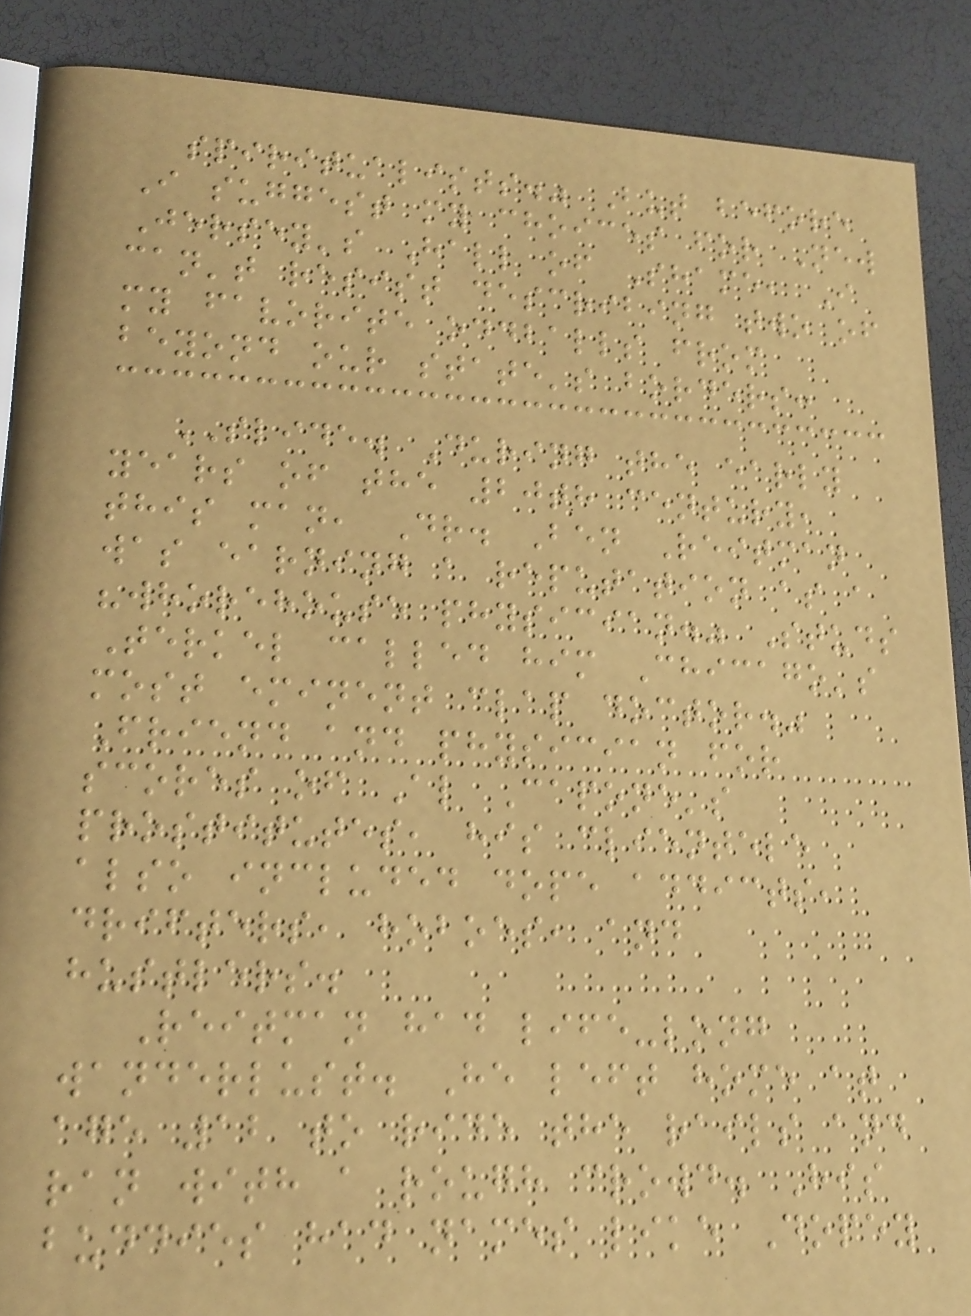spiritualists." But before
I suggest my choices for New
Jersey's Hall of Shame, I
can't resist describing two of
my favorite oddballs from
beyond our state's borders:
SLIDE. During the early
years of the 20th century,
this man, Dr. Ben Reitman
was earning a reputation as a
"whorehouse physician." Studs
Terkel called him Chicago's
most eminent clap doctor."
Friend and physician for
scores of Al Capone's
prostitutes, his clientele
also included dope addicts,
drifters, hoboes, and
hustlers.
Reitman had life-long
wanderlust. He left home at
age 12 to ride the rails and
ran with a rough crowd. His
buddies had names like Dopey
